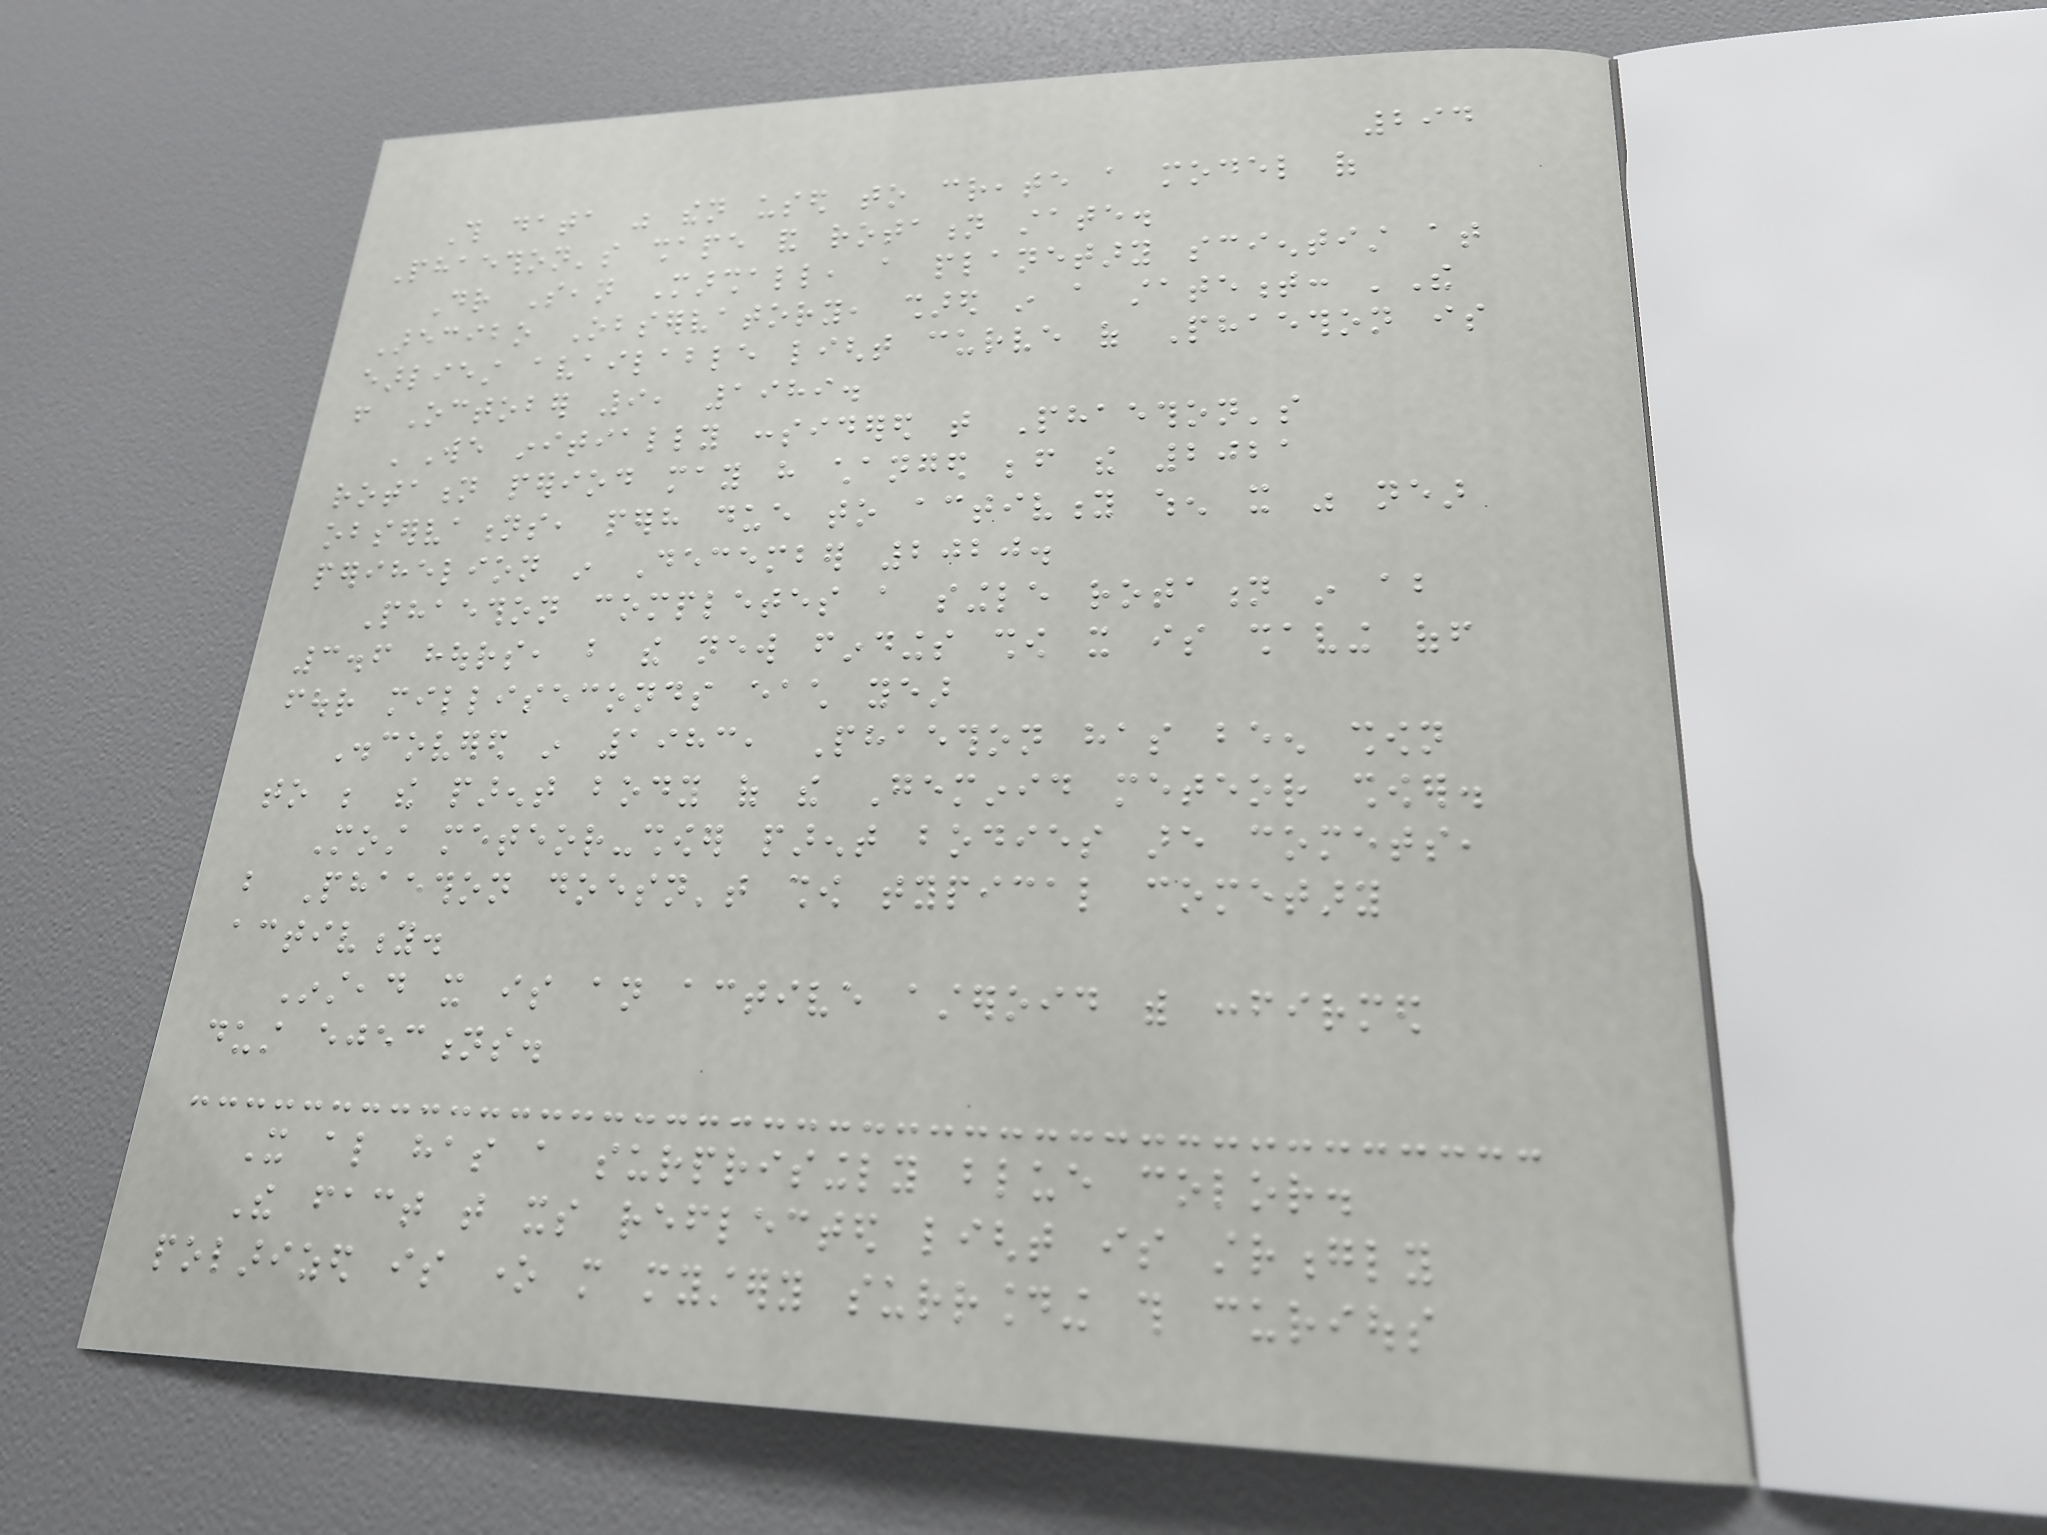294
This data was then used to create a model of
Phaethon's shape and rotation state.
Dr Sean Marshall, a planetary scientist at
Arecibo Observatory, shared in a statement: 'The
earliest available light curve of Phaethon is
from October 9, 1989.
'We initially considered that Phaethon's
rotation period may have changed before the 2021
observations, perhaps due to activity when it was near
perihelion in December 2020.
Phaethon completes a single rotation in about
3.6 hours, but the new findings show it is shaving off
four milliseconds each year
Discovered in 1983, Phaethon has been shown
to be the parent body of the Geminid meteor shower.
Most meteor-shower parent bodies are comets,
but Phaethon doesn't show typical cometary
activity.
Instead it is an active asteroid with confirmed
dust ejections.
It also has a surprisingly blue color.
The fact that its reflected light is strongly
polarized is one more mystery surrounding this curious
